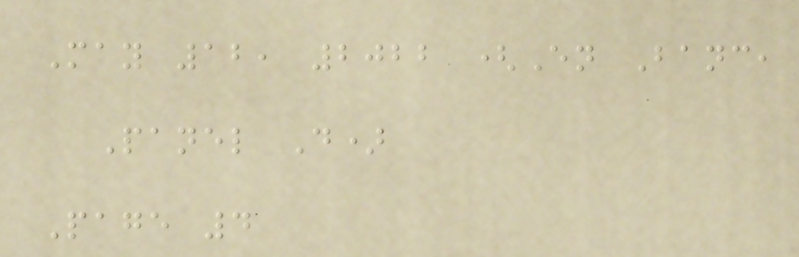May 12, 2022 (En Banc,
Panel D)
Page 4
